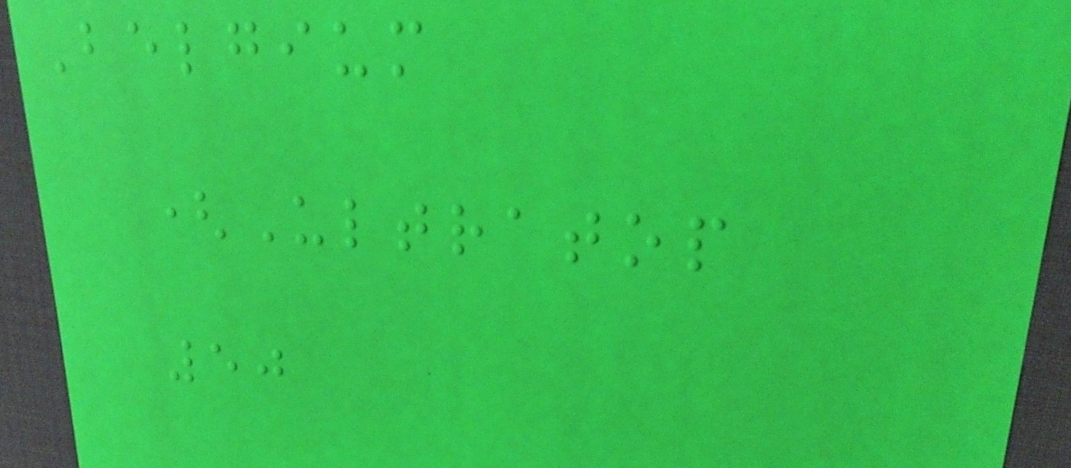Belgium
(Ultratop
50
